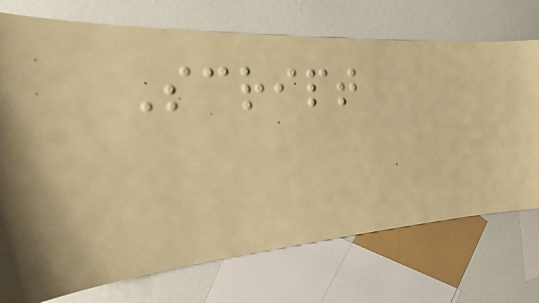Script
